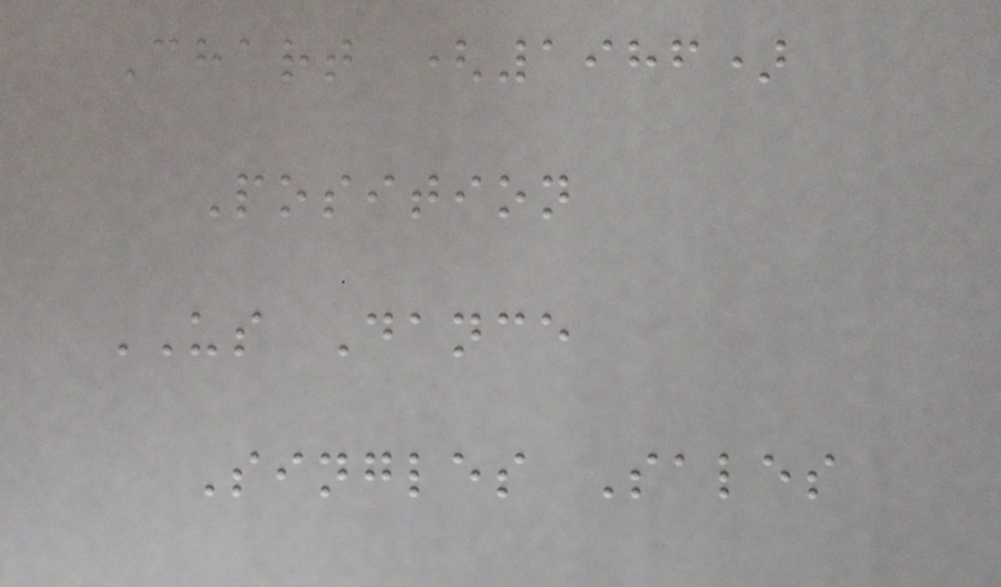Chart (1986)
Position
US Dance
Singles Sales
